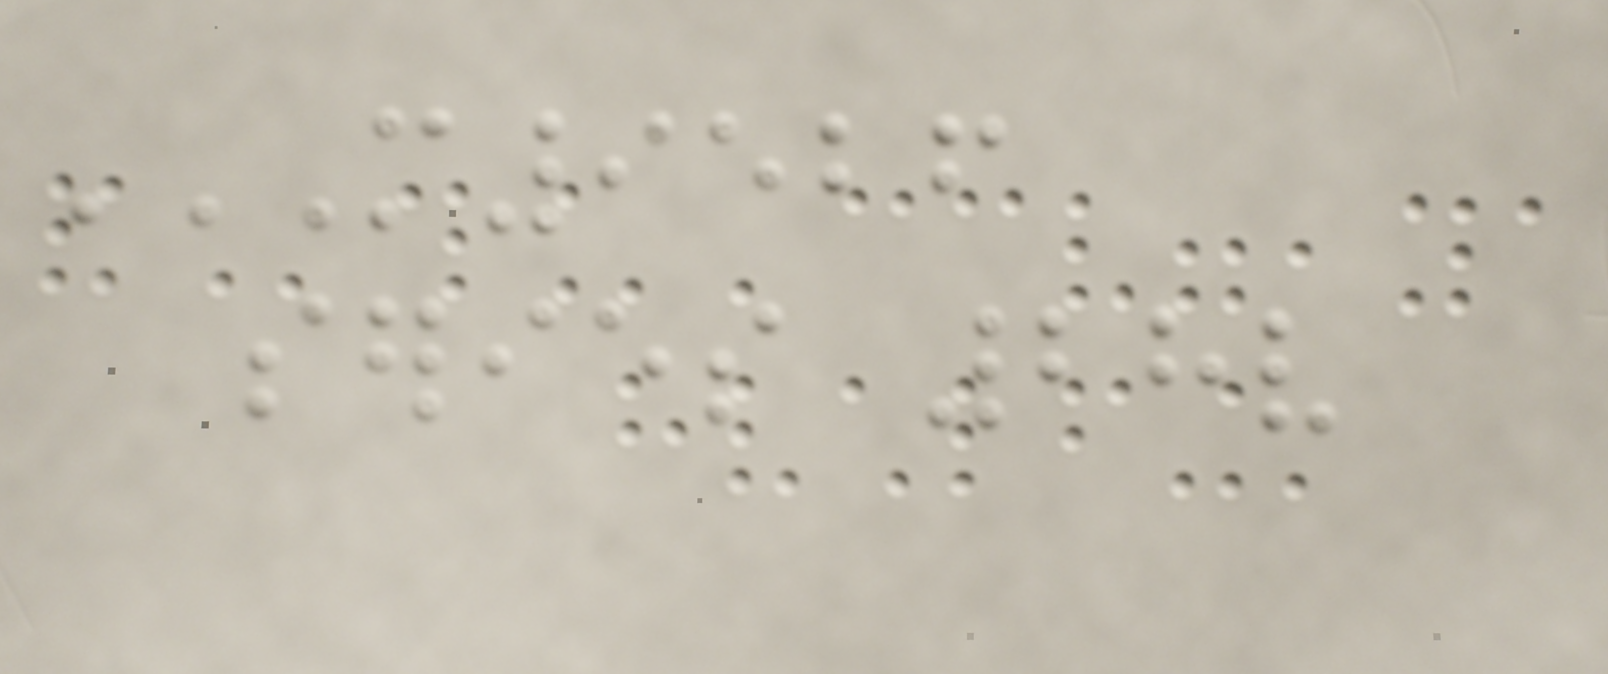M9526
SERIES 28V
